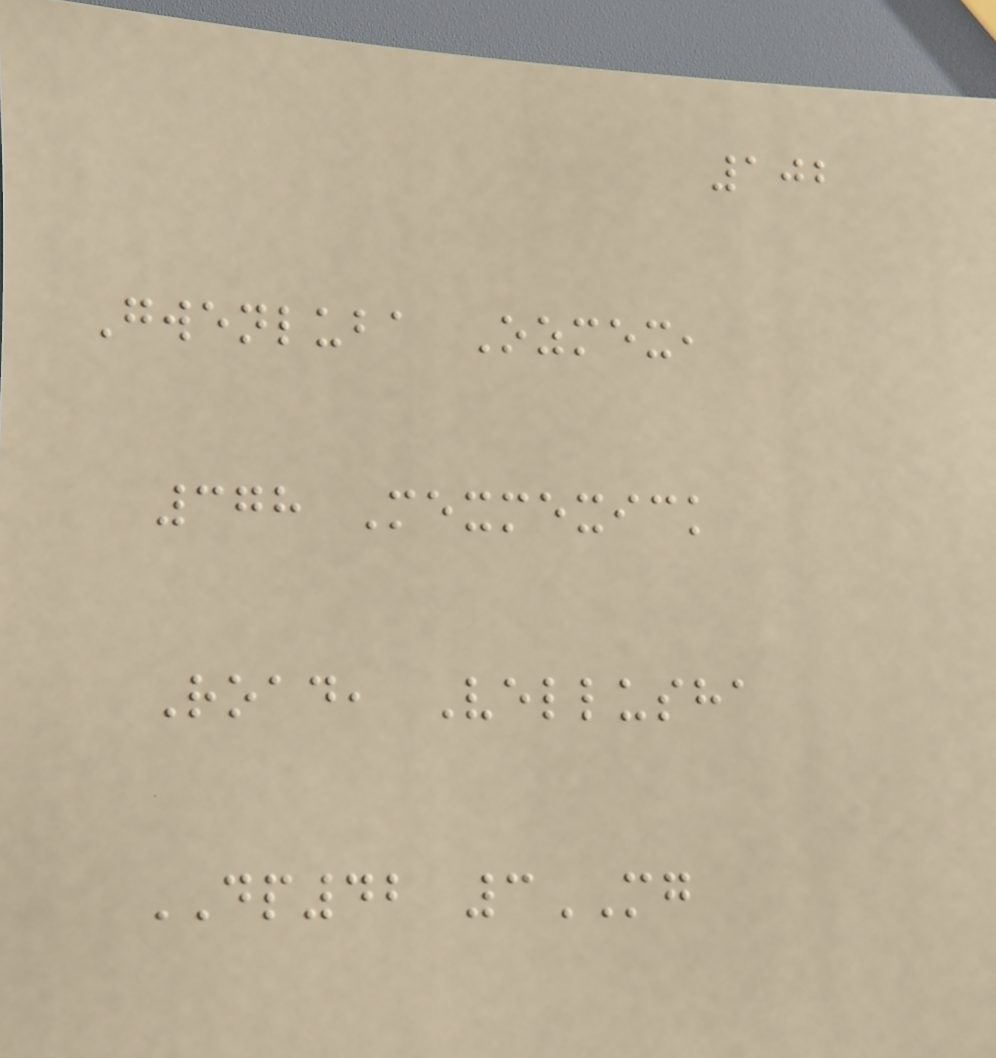102
Gwenluba Ozmex,
378 Mexmexick
Road, Vellusha
DP42 3MG
